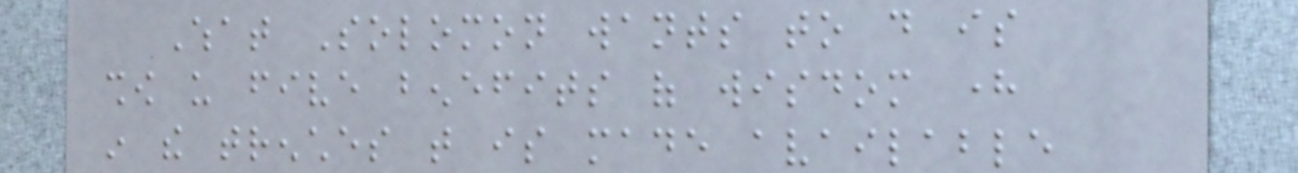What Solomon wants to do is
show us five benefits of wisdom here
in the trenches that is made available
